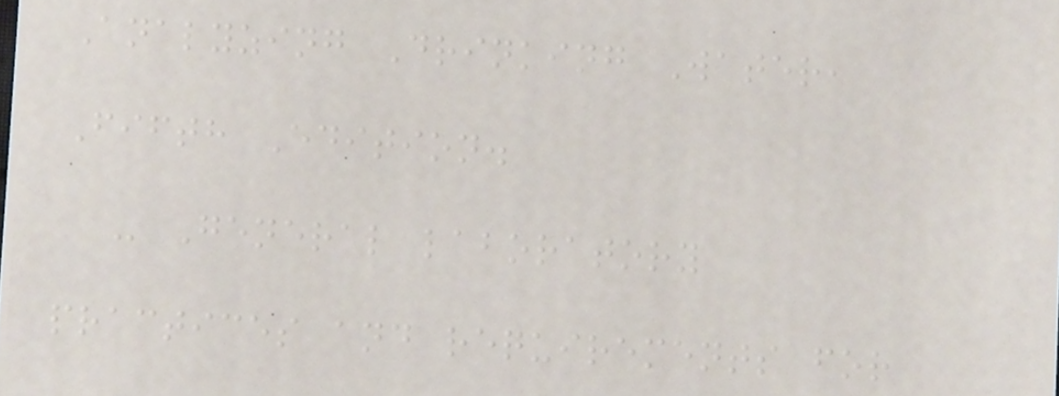Analyzing Drinking Water,
Fifth Edition.
- General laboratory
practices and requirements for
